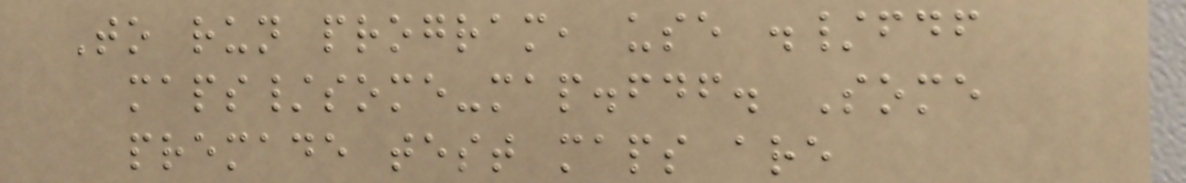To run program, use ./fdf
maps/some-map.fdf. Some
premade test maps are
